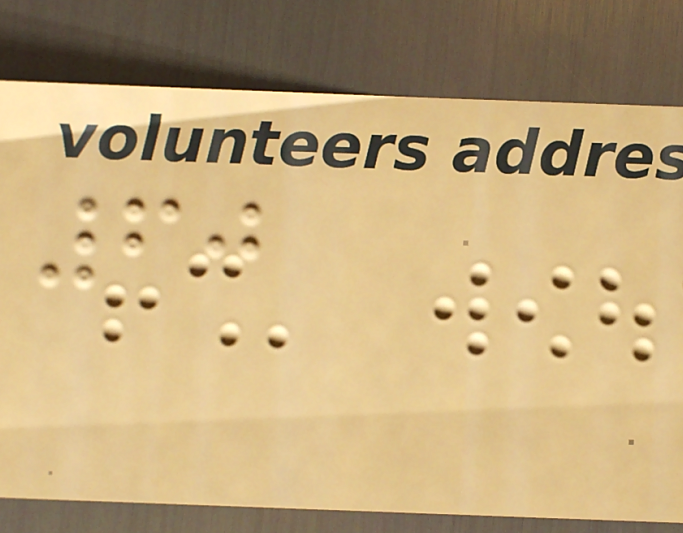60
